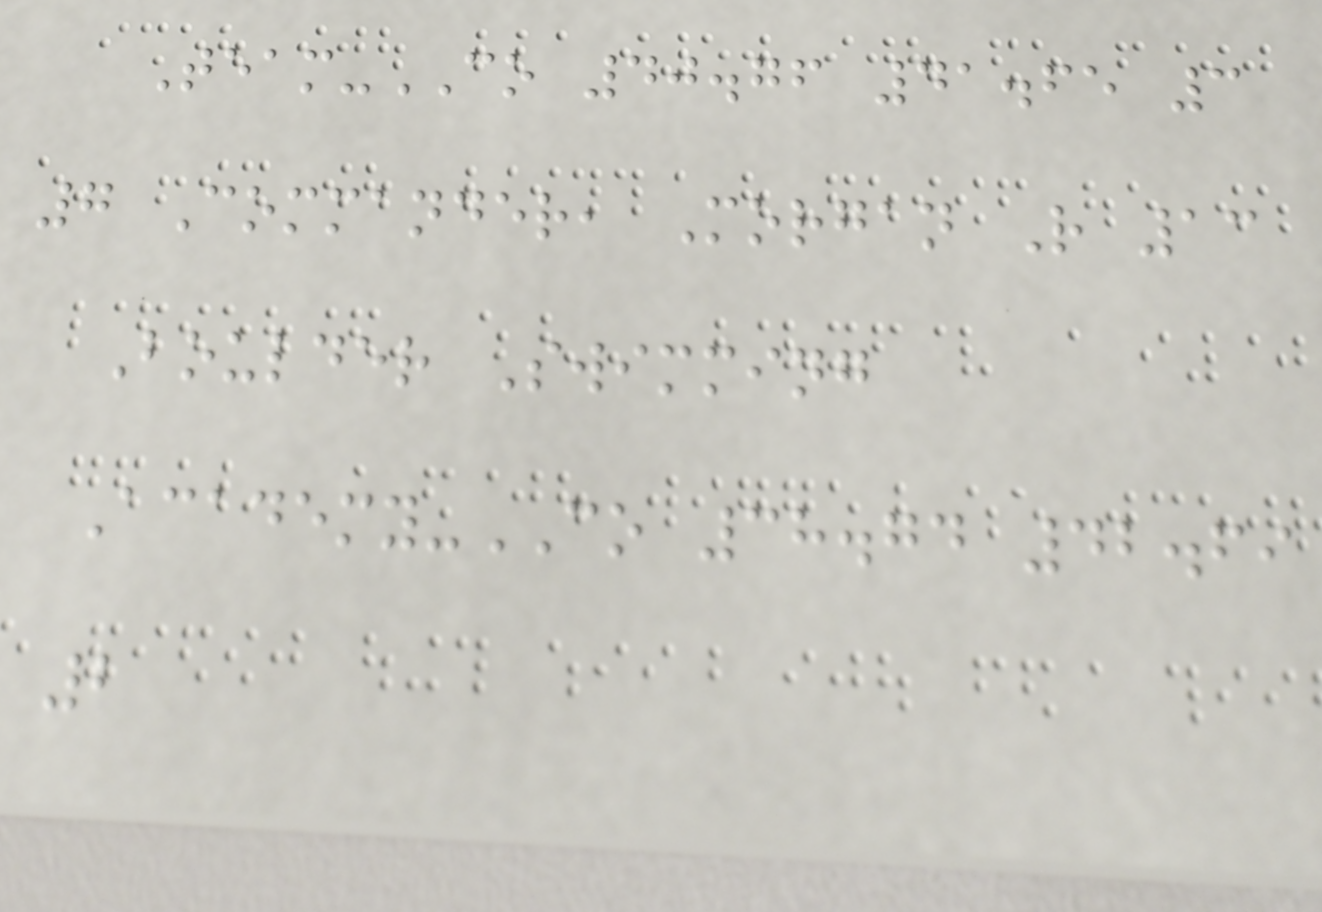Team-CO 40.76 41.65 3
7 Commander, Morgan R 13
Boulder Swimming
Academy-CO 38.74 42.69
2
